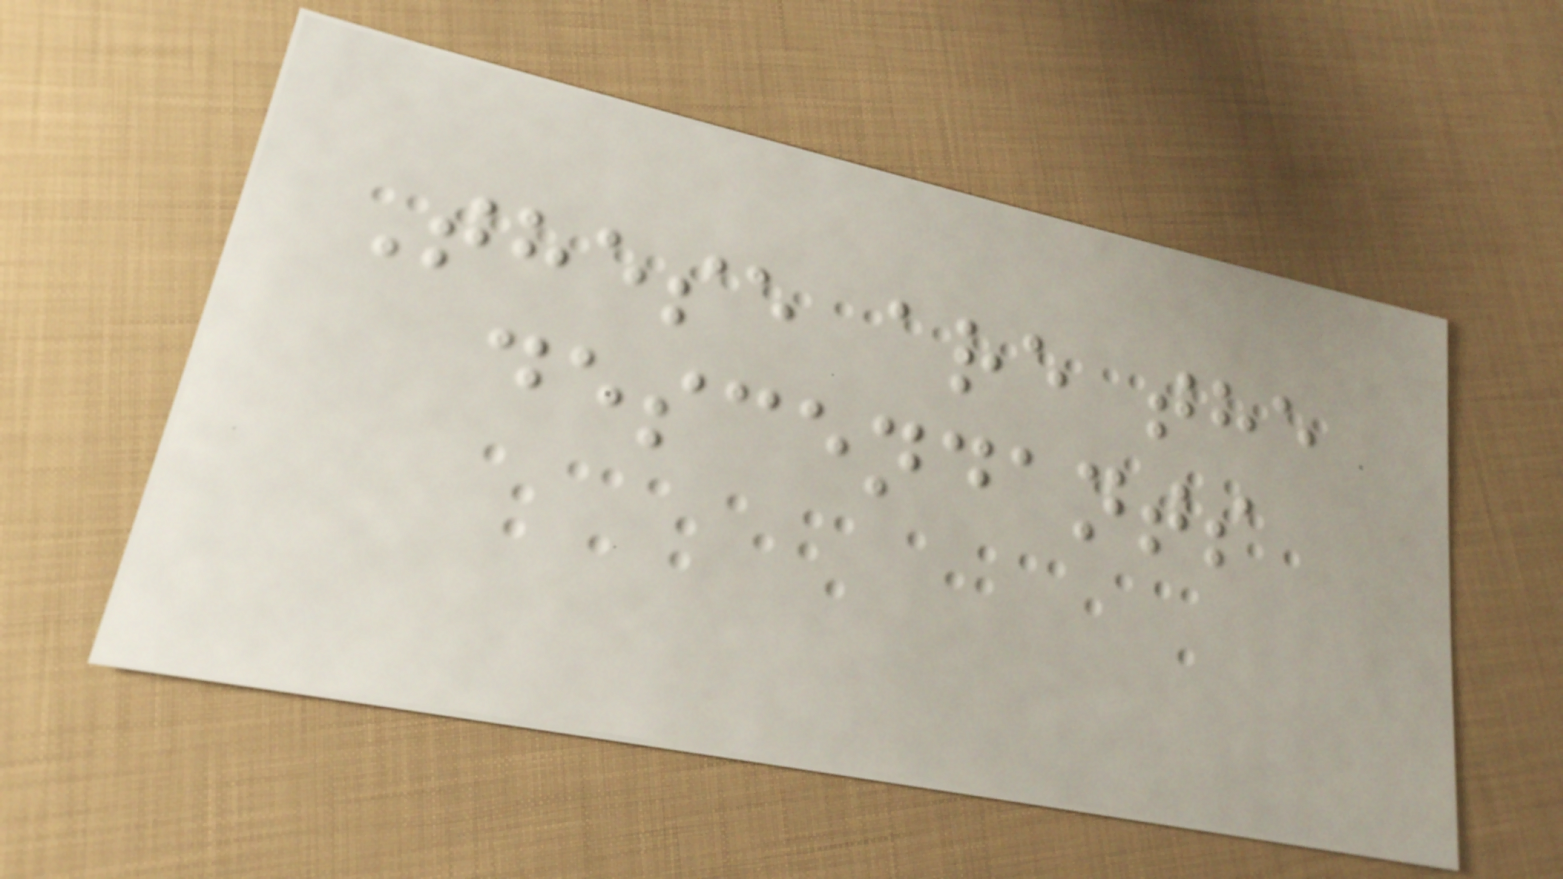These are the
descendants
